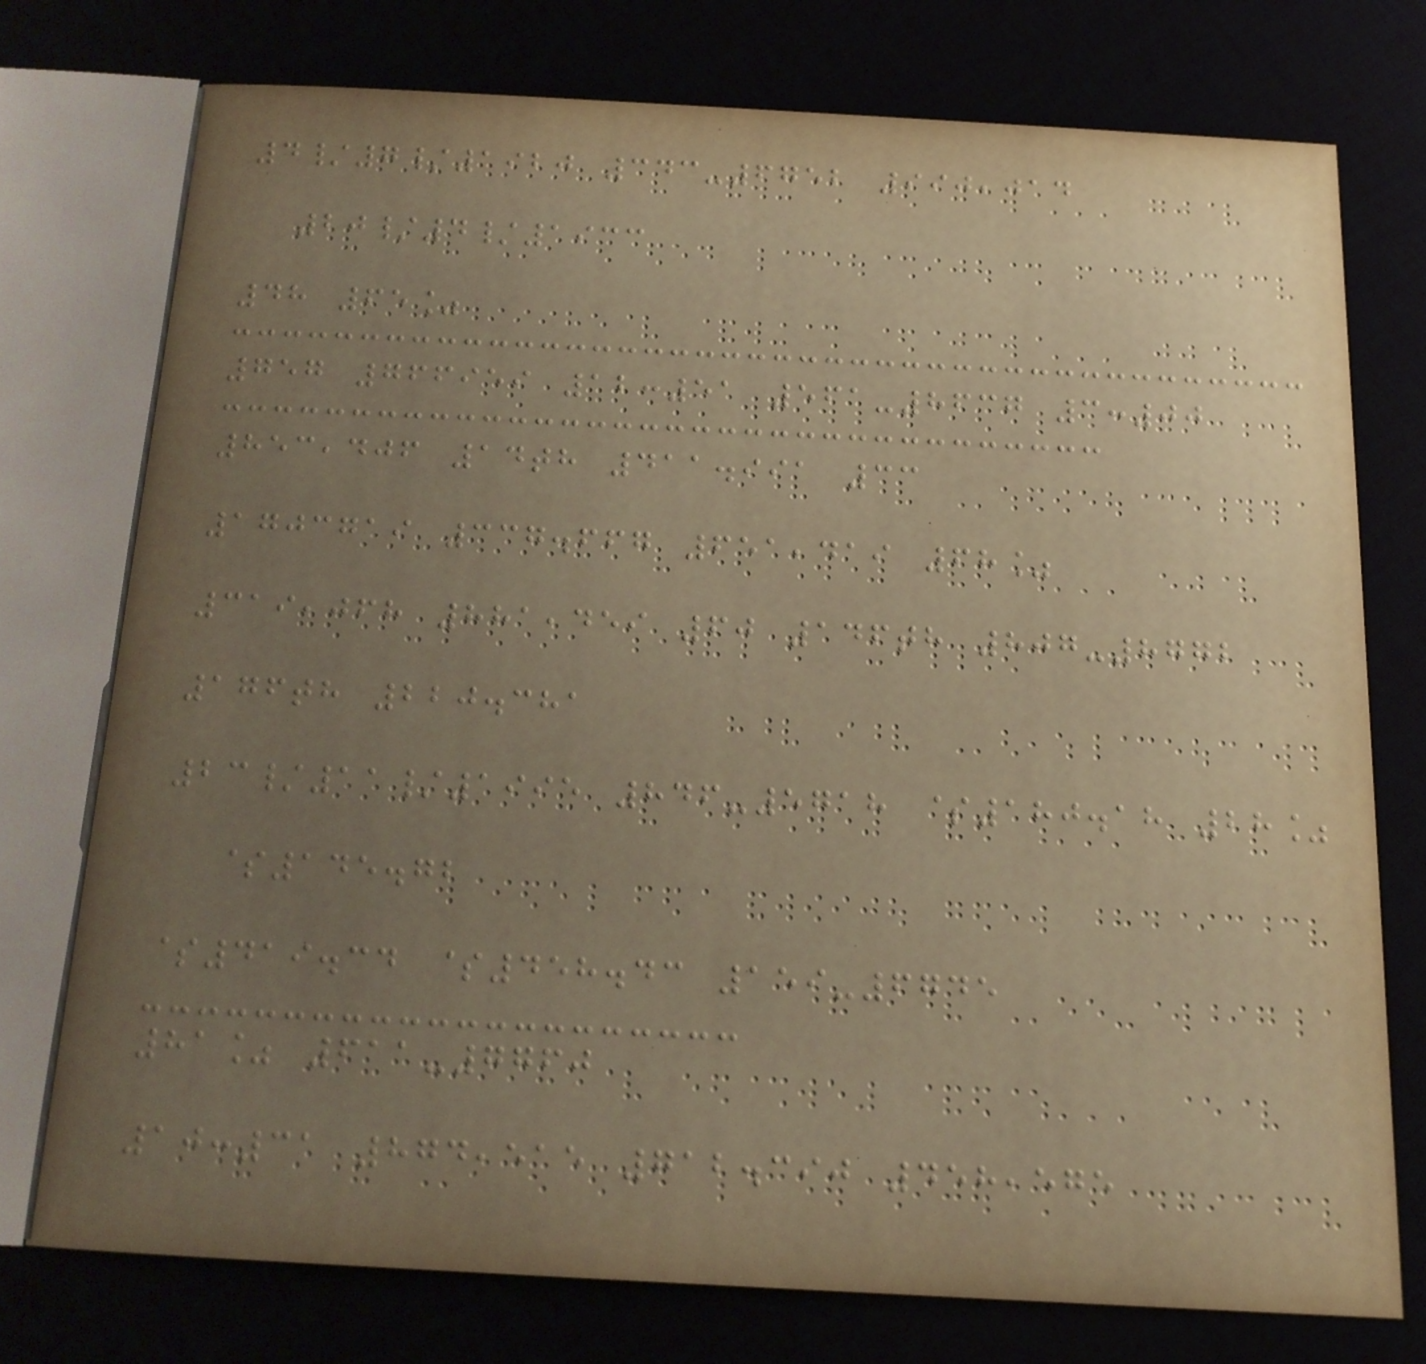4/7/1920 343-6752 990,014
20/4/1933
48 65%
757 766959 12:51 561-8637 3:00
853,406 14th 411.991 33
1703719 337.667 651,419 68%
319,068 881,459 60 146th 807-8772
176th 220.381
23/11/1995 846-5718 $180.18 28%
$145.72
$419.34 $458.43 159-6745
81% 611-7760
10:31 874,515 712.390 458,575
